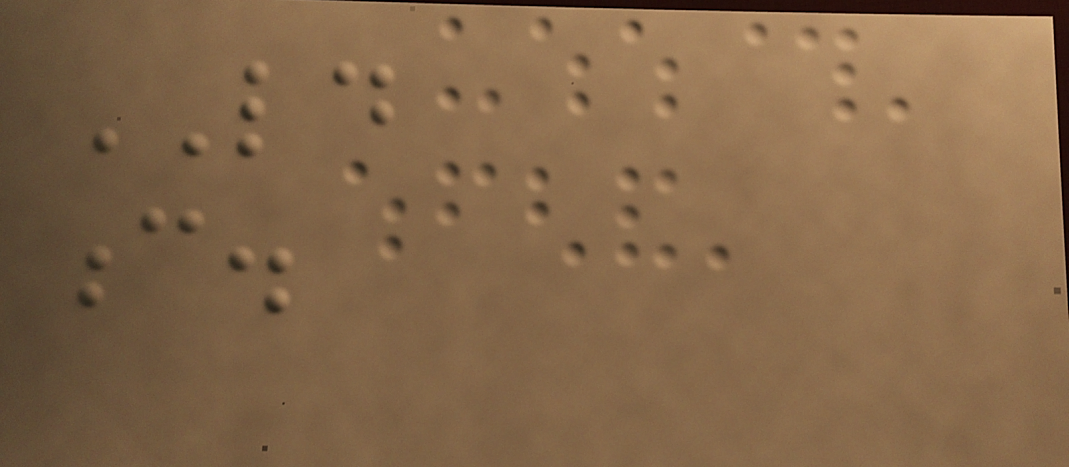LD
c.
